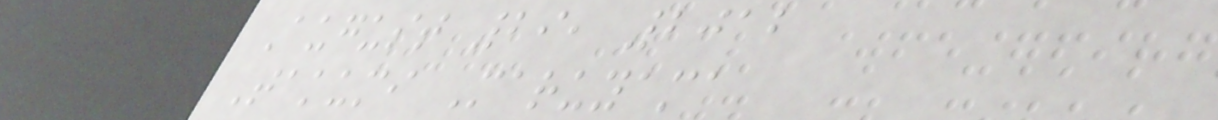August 29, 2012
Takumi Maruyama
